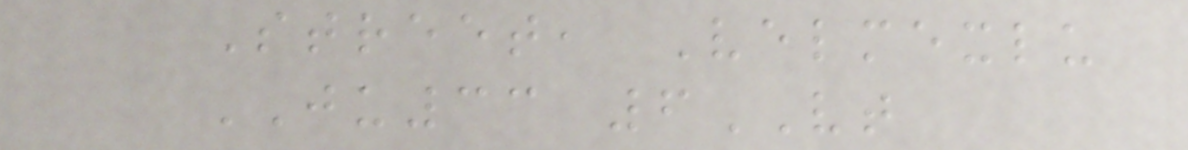Street, Velmexlu
JU33 6VT
